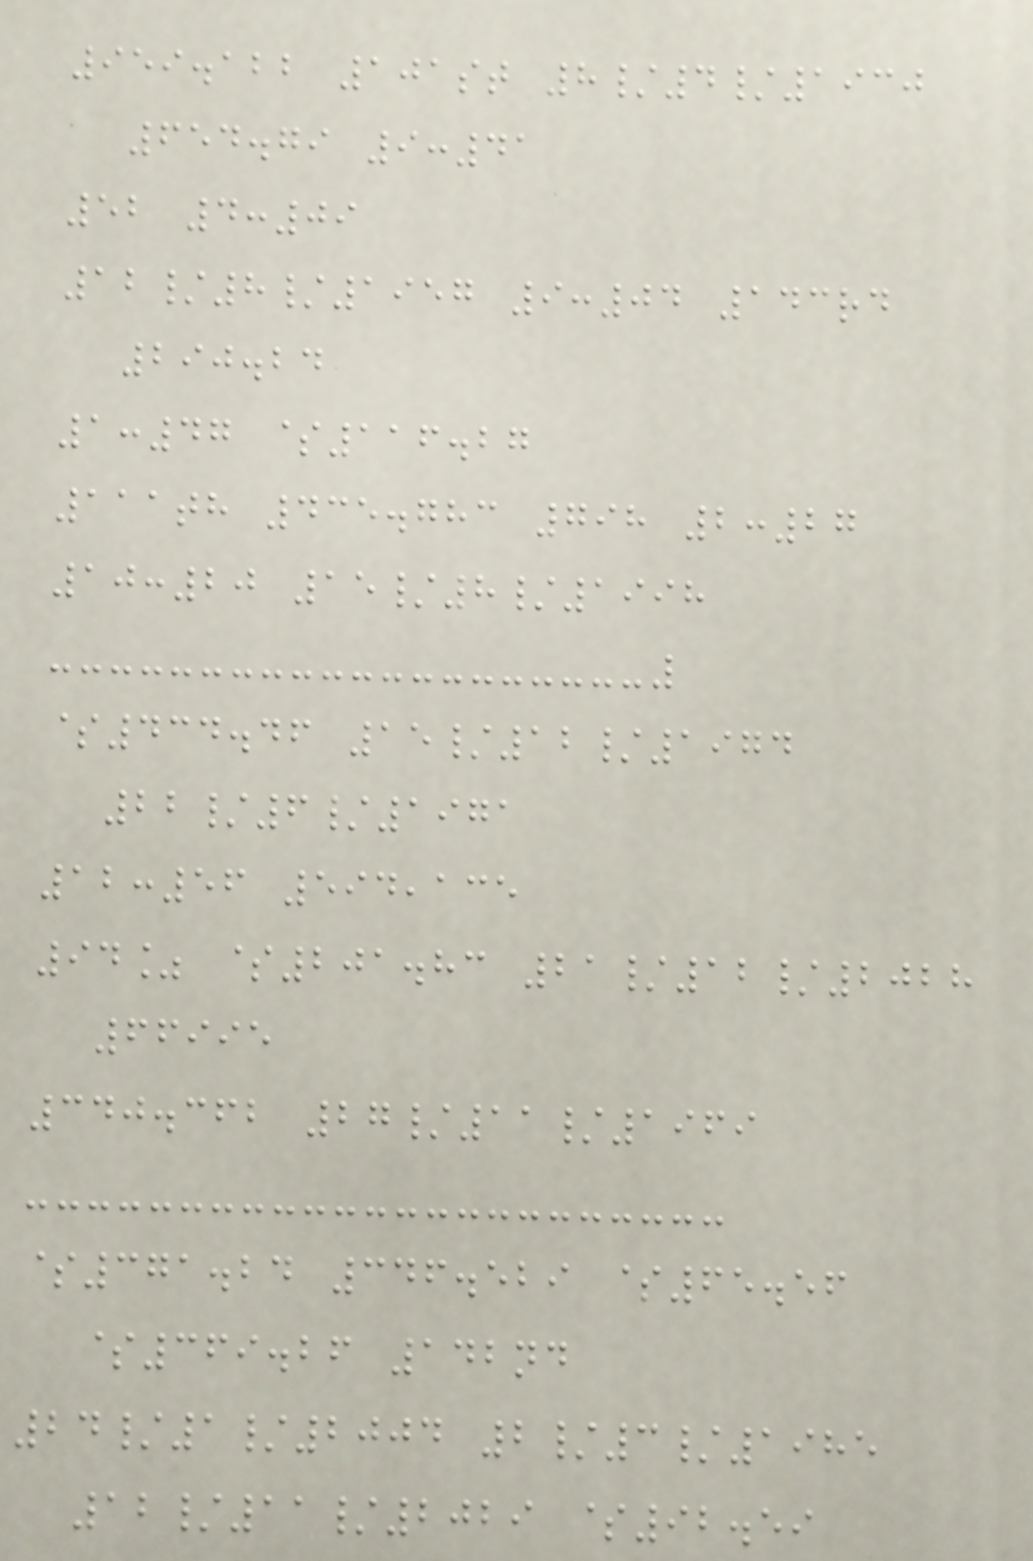959.122 101st 8/4/1930
654.79 9:41
52 4:09
12/8/1957 9:04 143rd
290.24
1:47 $116.27
111th 435.783 798 2:27
10:20 15/8/1998
$434.46 15/12/1974
22/6/1971
12:56 594,135
94% $201.83 21/12/2028
66995
340.362 27/11/1969
$371.24 346.529 $65.56
$369.26 142nd
24/1/2004 2/3/1985
12/11/2029 $92.59
